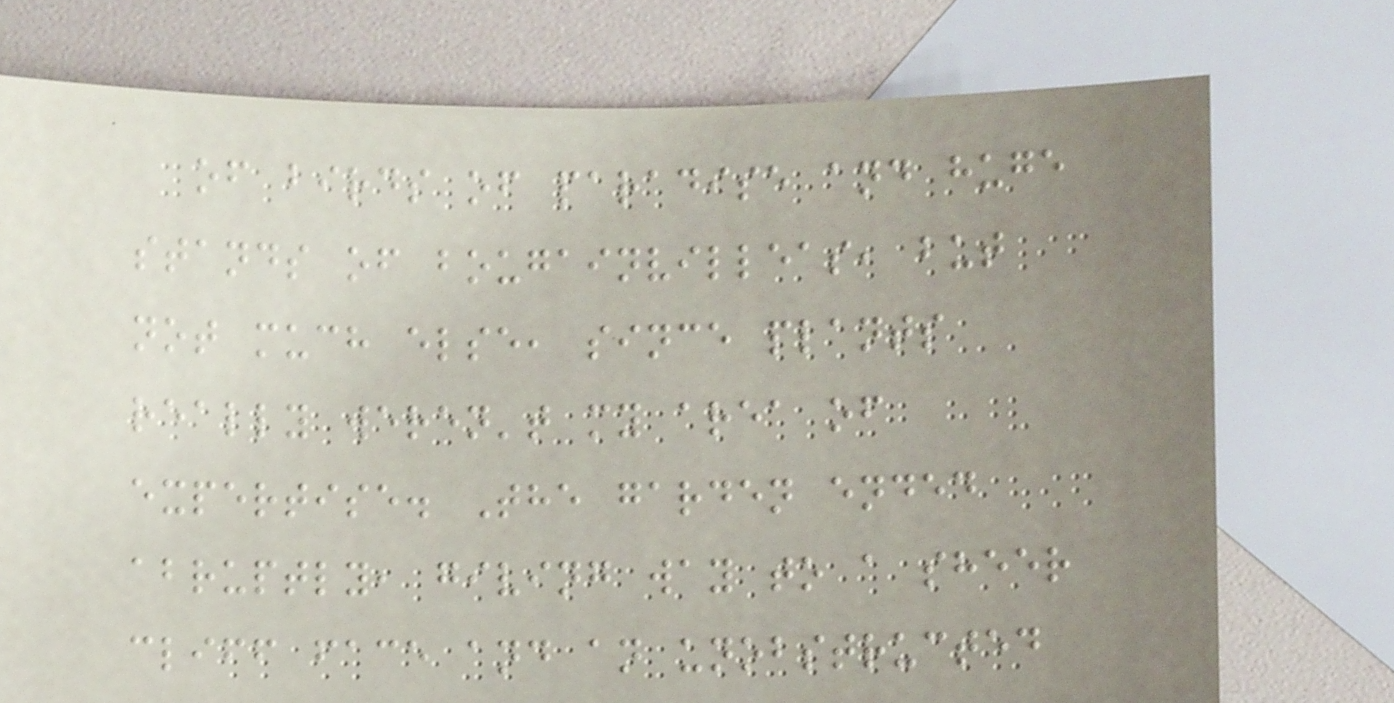of birds of paradise and huge
stands of bougainvilleas, but
not much else, since plants
really weren't my area of
expertise. The garden ended
abruptly, giving way to a sheer
cliff face and an unobstructed
